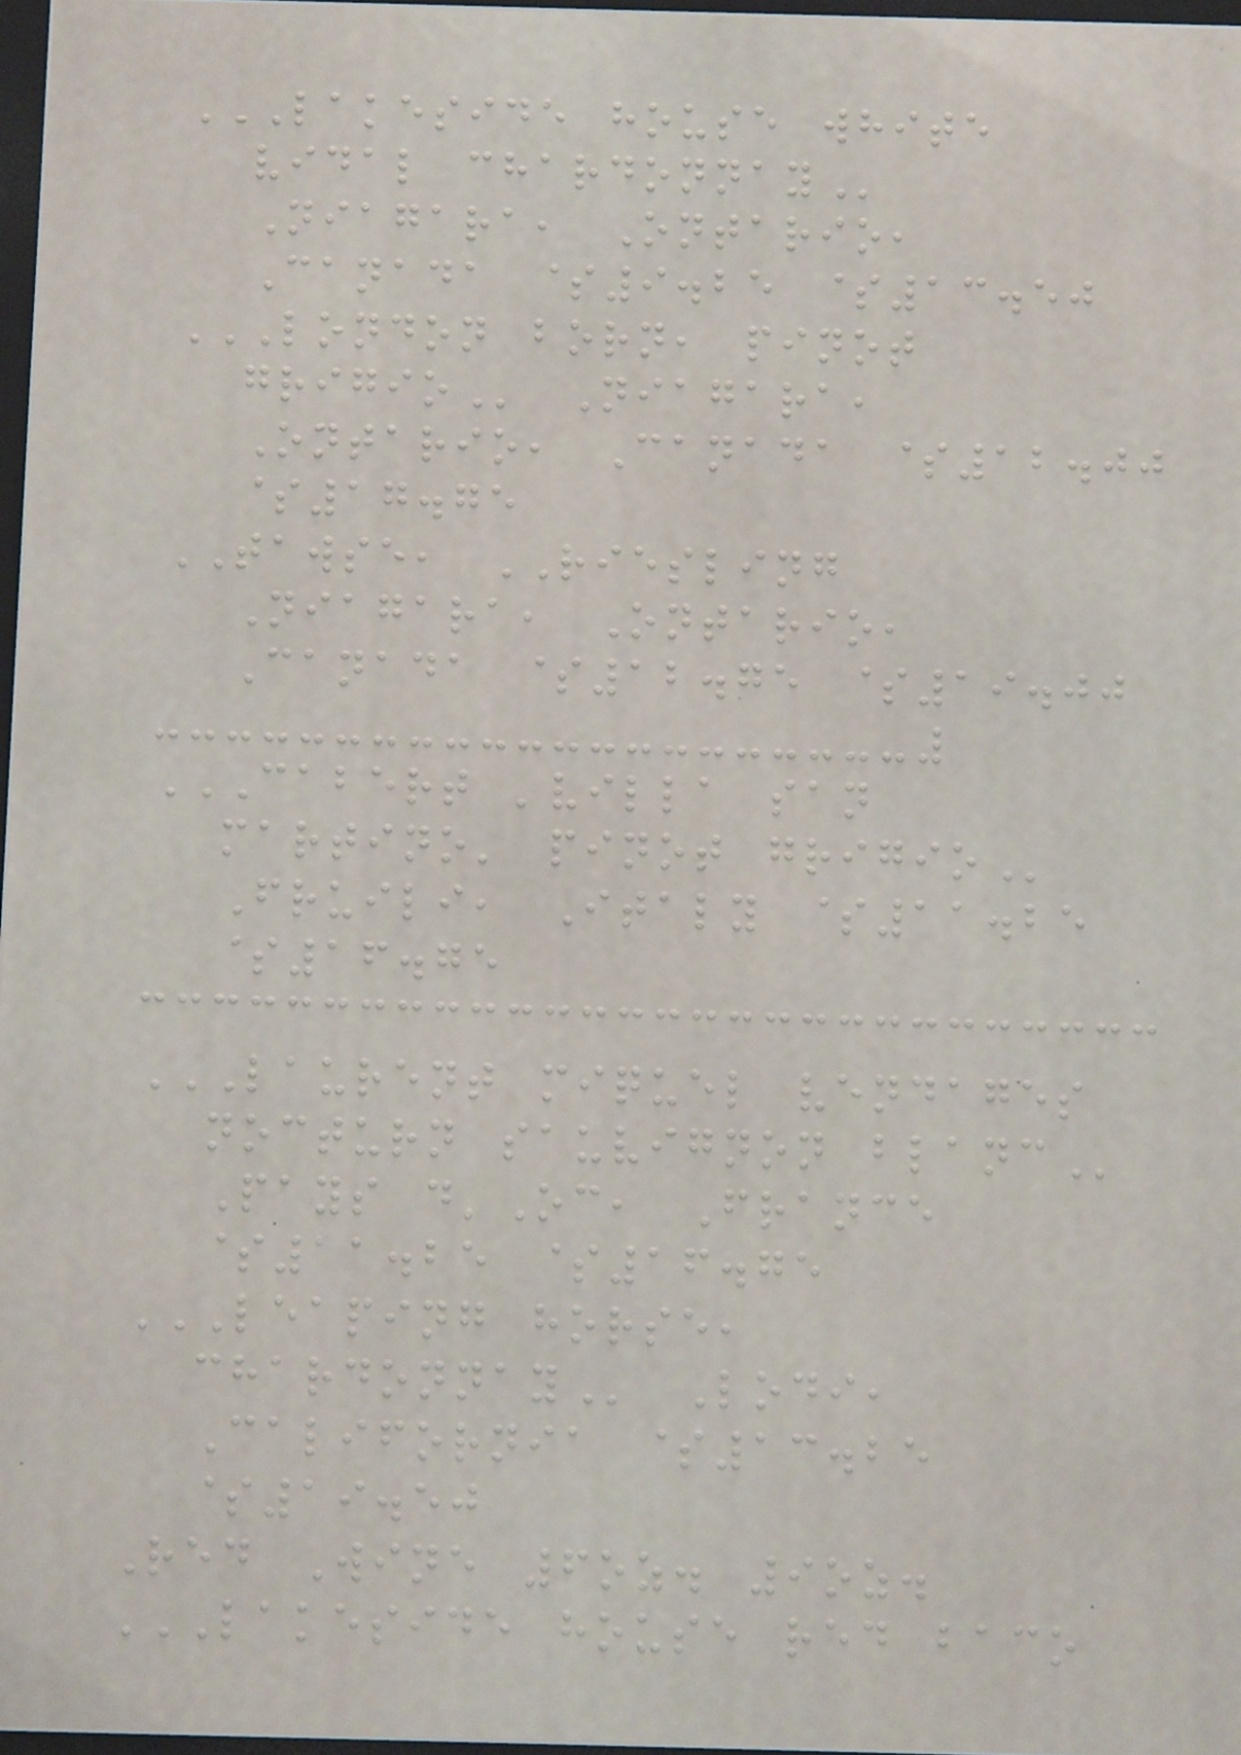LAKESIDE HOUSE WHITE
VIDAL CHARDONNAY
Niagara, Ontario,
Canada $9.25 $13.50
LONDON BORN, PINOT
GRIGIO Niagara,
Ontario, Canada $12.00
$17.75
TAWSE, RIESLING
Niagara, Ontario,
Canada $12.75 $19.00
CABERT 'VILLA SAN
MARTINO' PINOT GRIGIO
Fruili, Italy $11.25
$16.75
LAURENT MIQUEL VENDAGES
NOCTURN SAUVIGNON BLANC
Pays d'Oc, France
$11.25 $16.75
LEAPING HORSE,
CHARDONNAY Lodi,
California $13.25
$19.50
Red Wine 6oz. 9oz.
LAKESIDE HOUSE RED BACO
